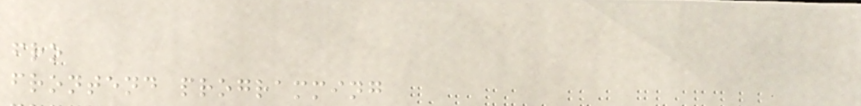fro
frontend programming
